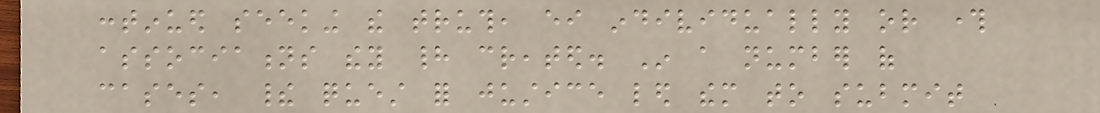continued seeking the truth, either individually or through
associations they had created. In a number of
cases, their quest for justice led them to submit
